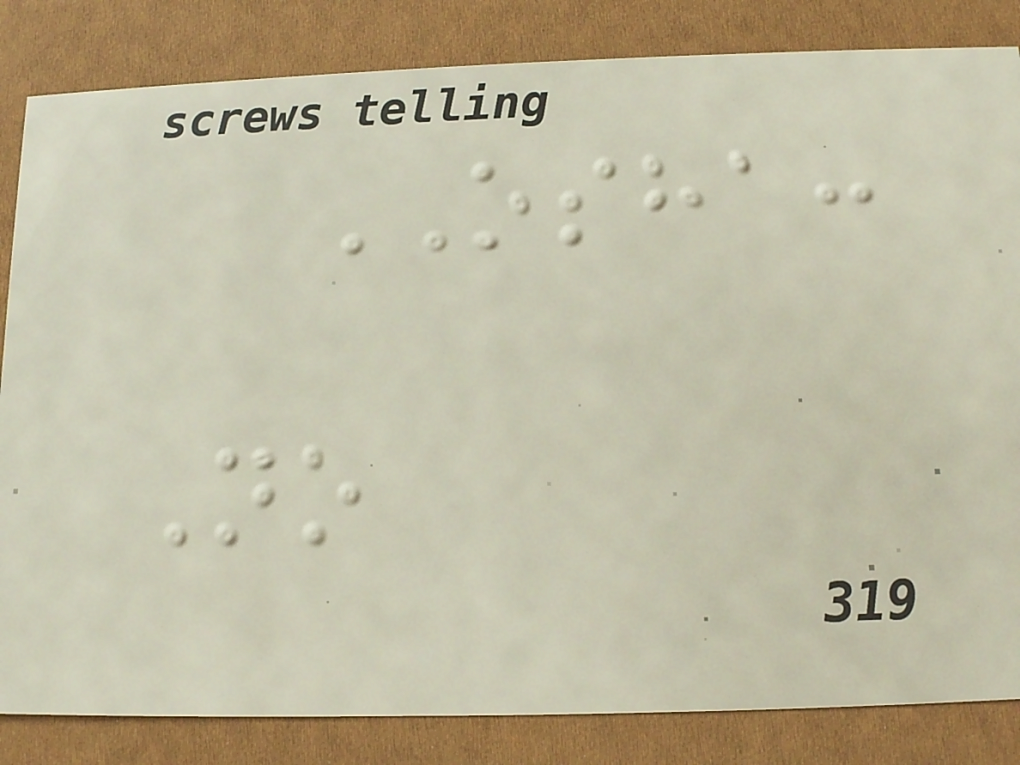OSHA:
No
